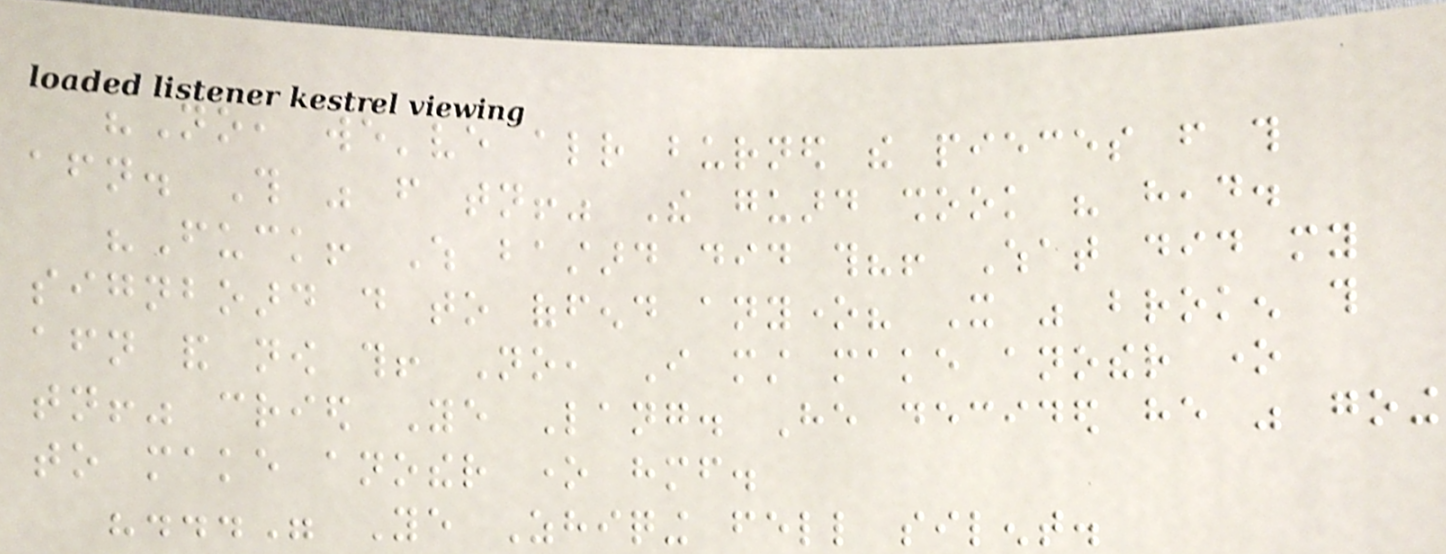"No, we've already burned the pieces from this
afternoon. This was from tonight!" The guard shook his head.
"Fuck! Which bastard did this?! What did my
signboard do to offend anyone? It was broken this
afternoon and now this! No, I must make another one
tonight!" cried Ye Lang. He decided he was going
to make another one himself.
"..." Ye Zhiqing fell silent.
